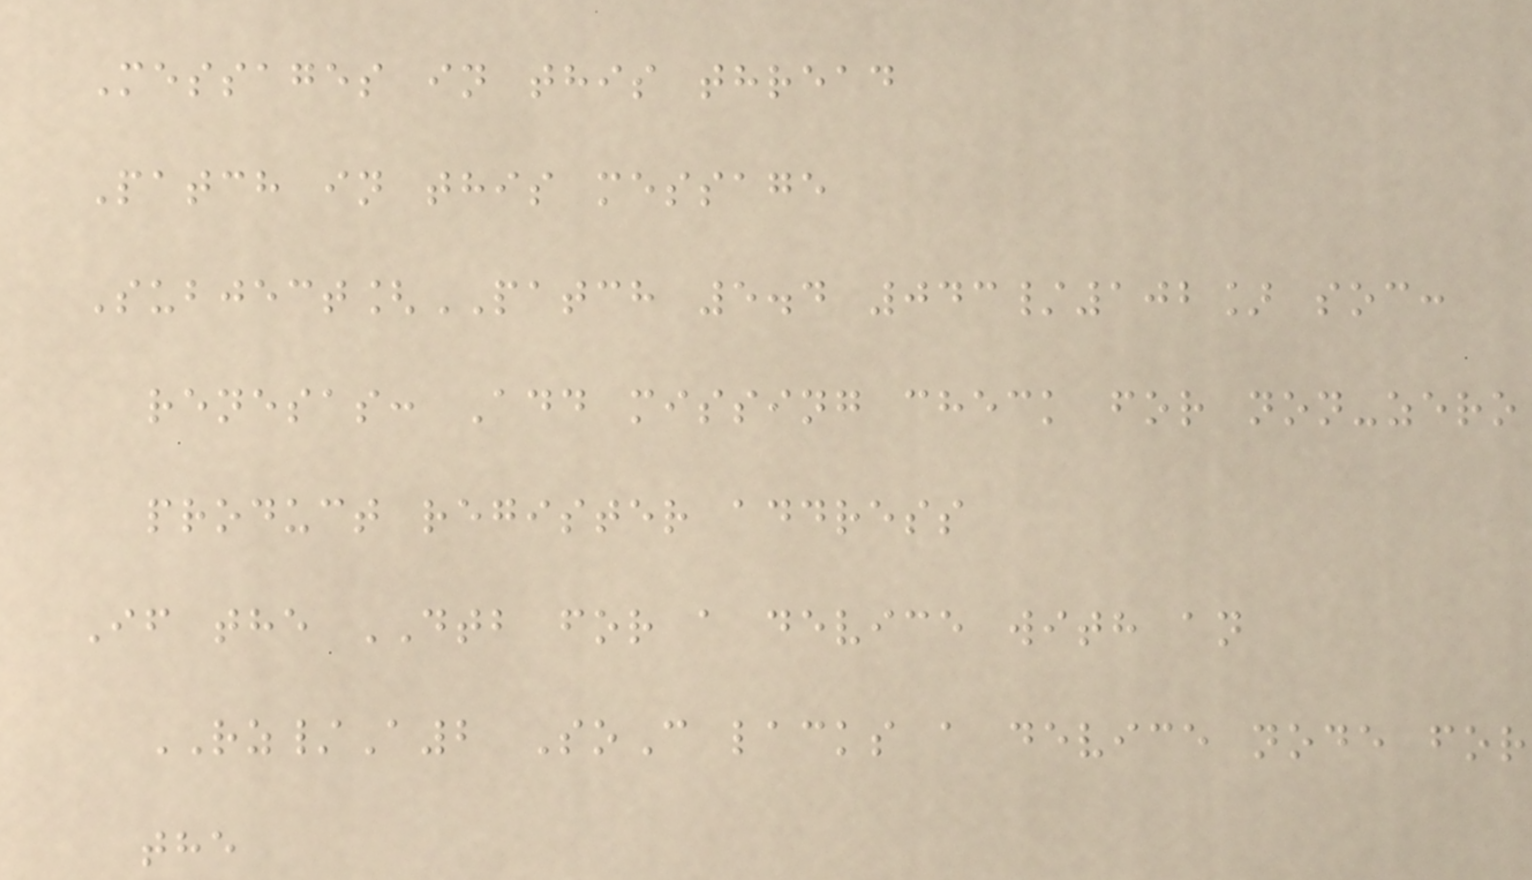Messages in this thread
Patch in this message
Subject[PATCH 5.4 043/102] soc:
renesas: Add missing check for non-zero
product register address
If the DTB for a device with an
RZ/A2 SoC lacks a device node for
the
